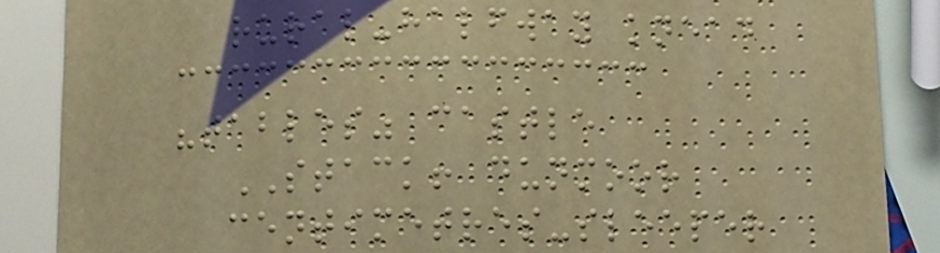rural-halfway knead
"tables" castle
STACK! dunmoor
centimetres-sleeper
